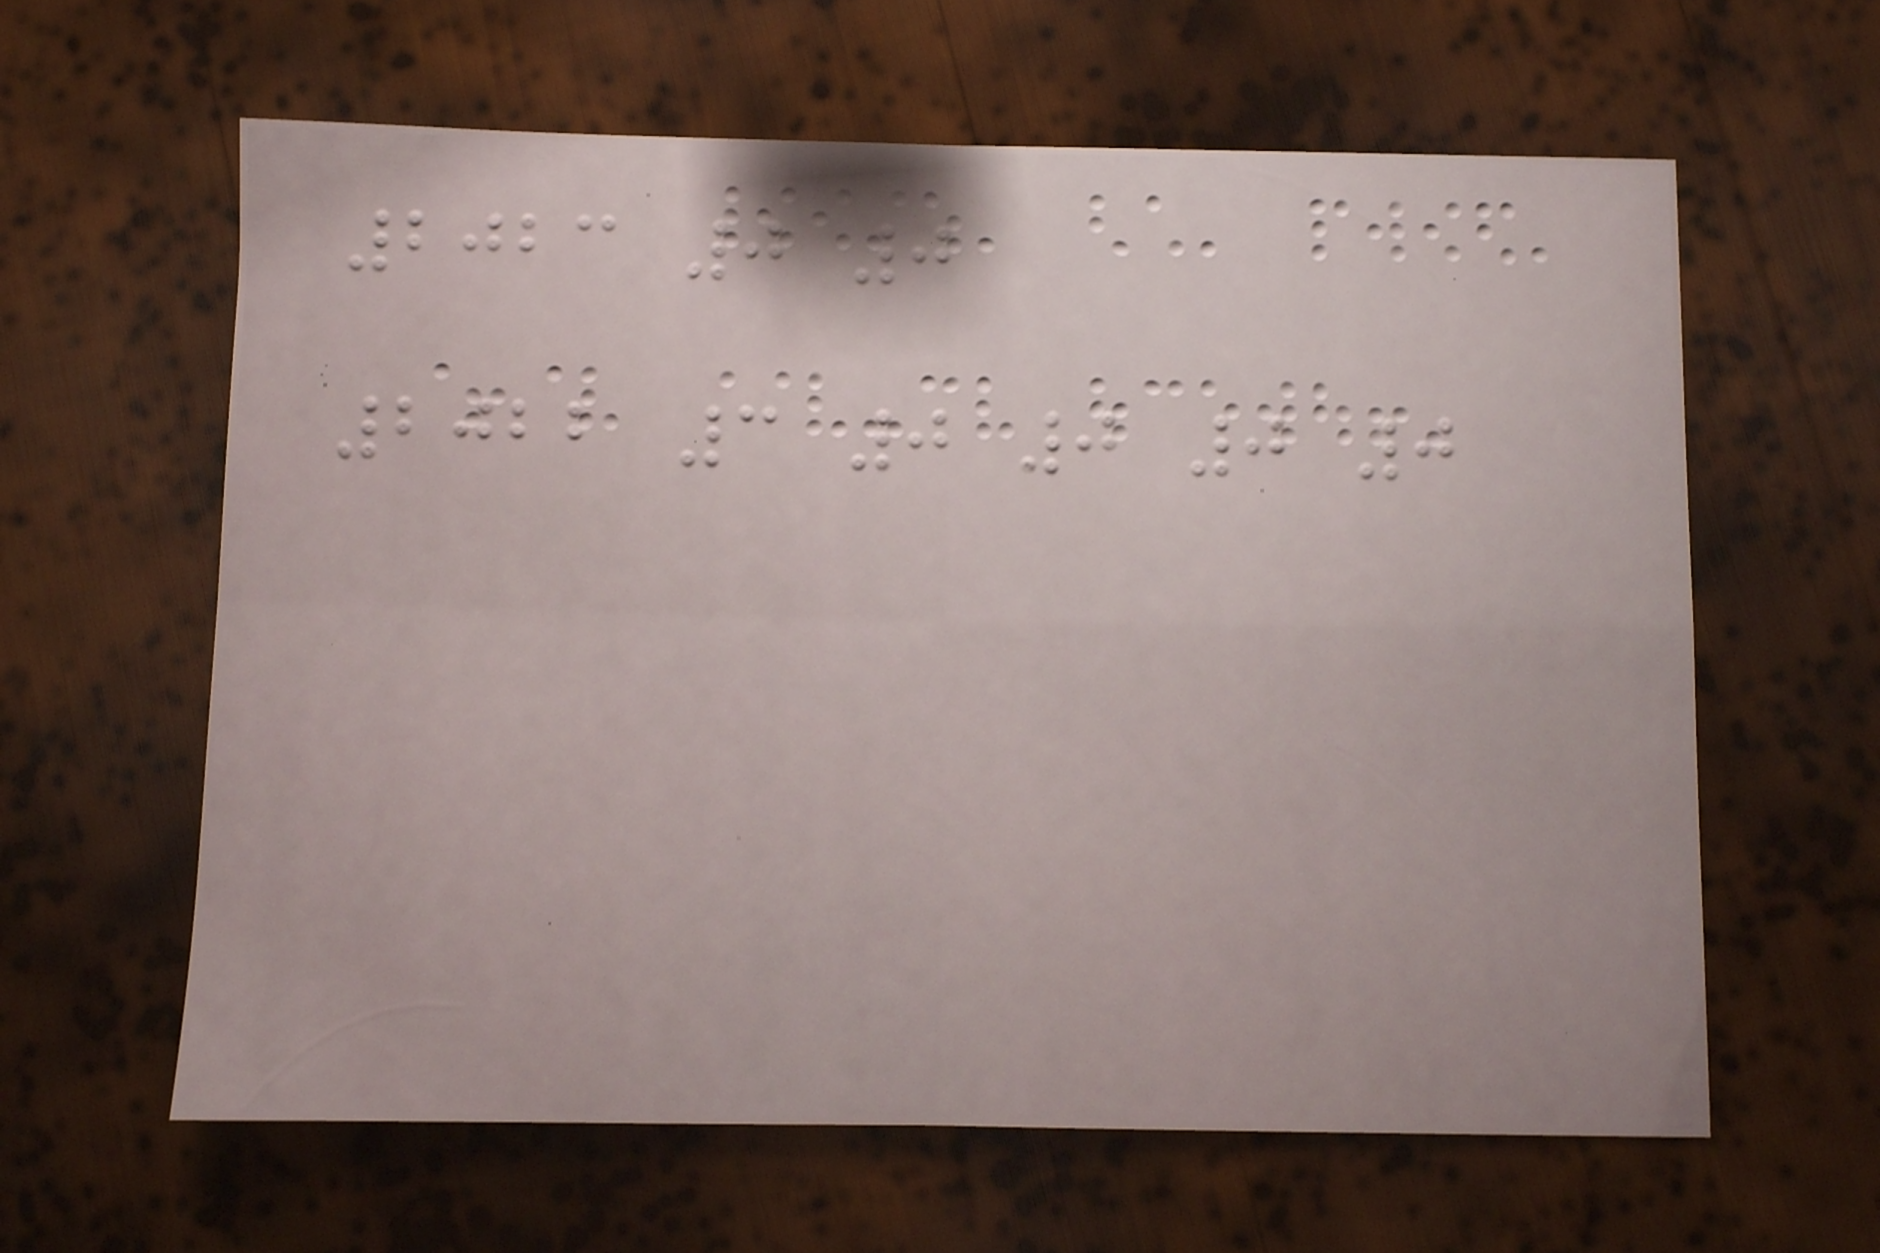2023 0 0
2022 3 0 0 0 0
